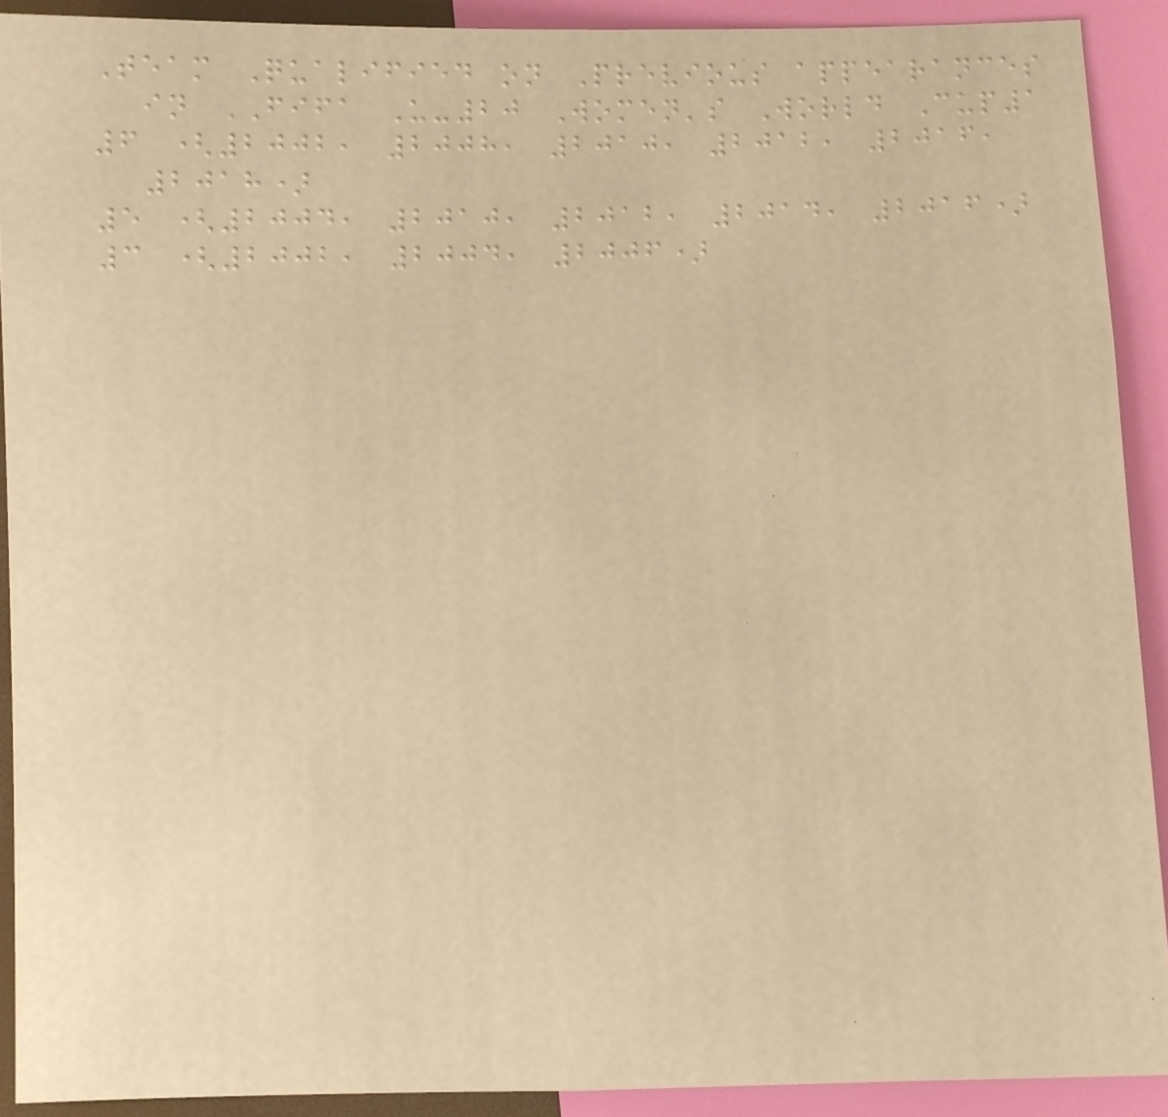Team Qualified on Previous appearances
in FIFA U-20 Women's World Cup1
6 (2002, 2008, 2010, 2012, 2016,
2018)
5 (2004, 2010, 2012, 2014, 2016)
3 (2002, 2004, 2006)
